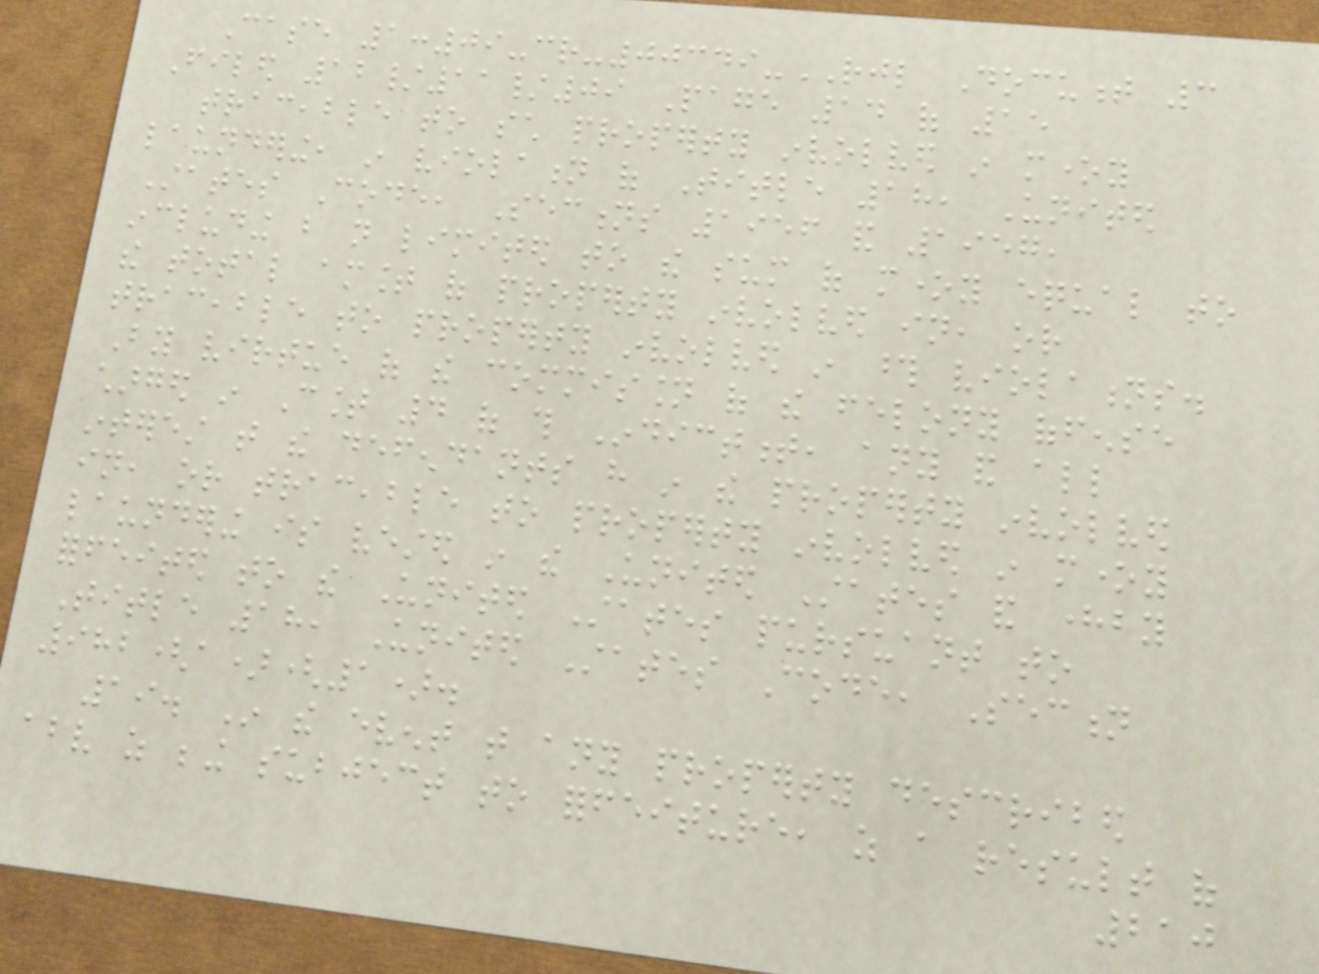Case 1:09-cr-00349-RJL Document 3
Filed 12/11/09 Page 14 of 15
traceable to such property involved in money
laundering, in violation of Title 18, United
States Code, Sections 1956 and 1957,
including but not limited to the sum of money equal to
the total amount of property involved in, or
traceable to property involved in those violations.
By virtue of the commission of the felony offense
charged in Count 4 of this Indictment, any and all
interest that the defendants have in the property involved
in, or traceable to property involved in money
laundering is vested in the United States and hereby
forfeited to the United States pursuant to
Title 18, United States Code, Section
982(a)(1).
19. In the event that any property described
above as being subject to forfeiture, as a result of
210
